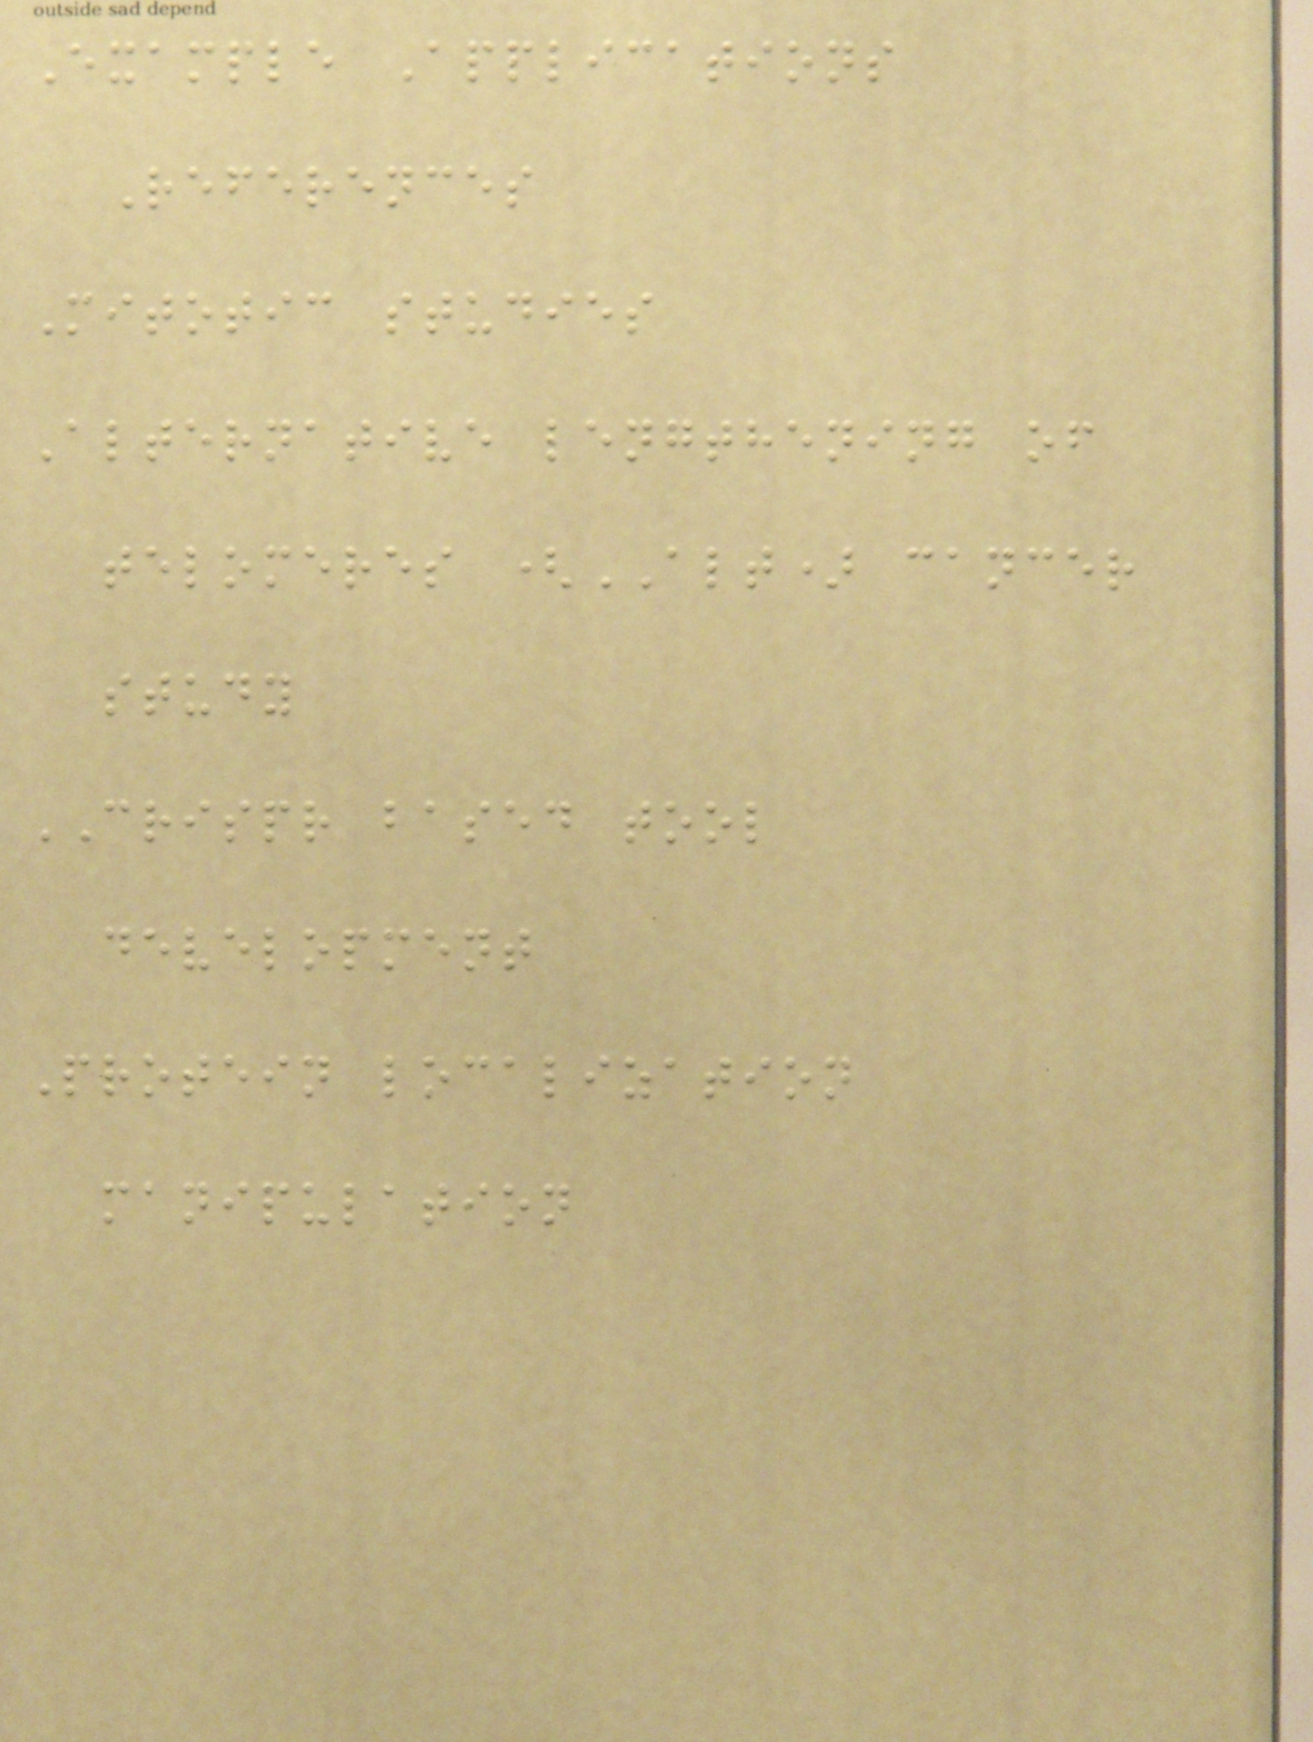Example Applications
References
Mitotic studies
Alternative lengthening of
telomeres (ALT) cancer
study
CRISPR based tool
development
Protein localization
manipulation
